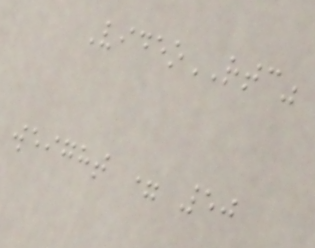VideoRTC"
weight = 50
